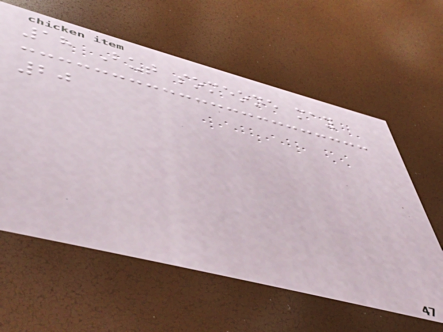18 But someone may
20
